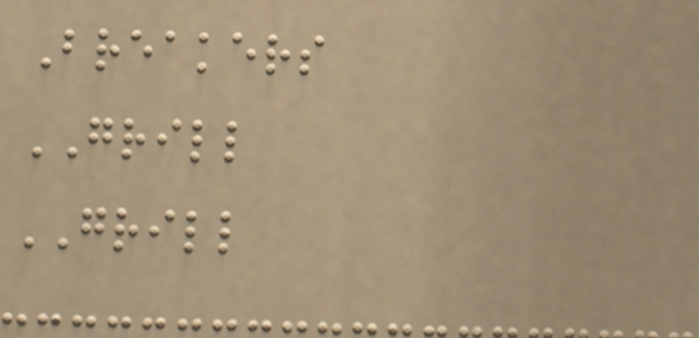Breakers
GRILL
GRILL
